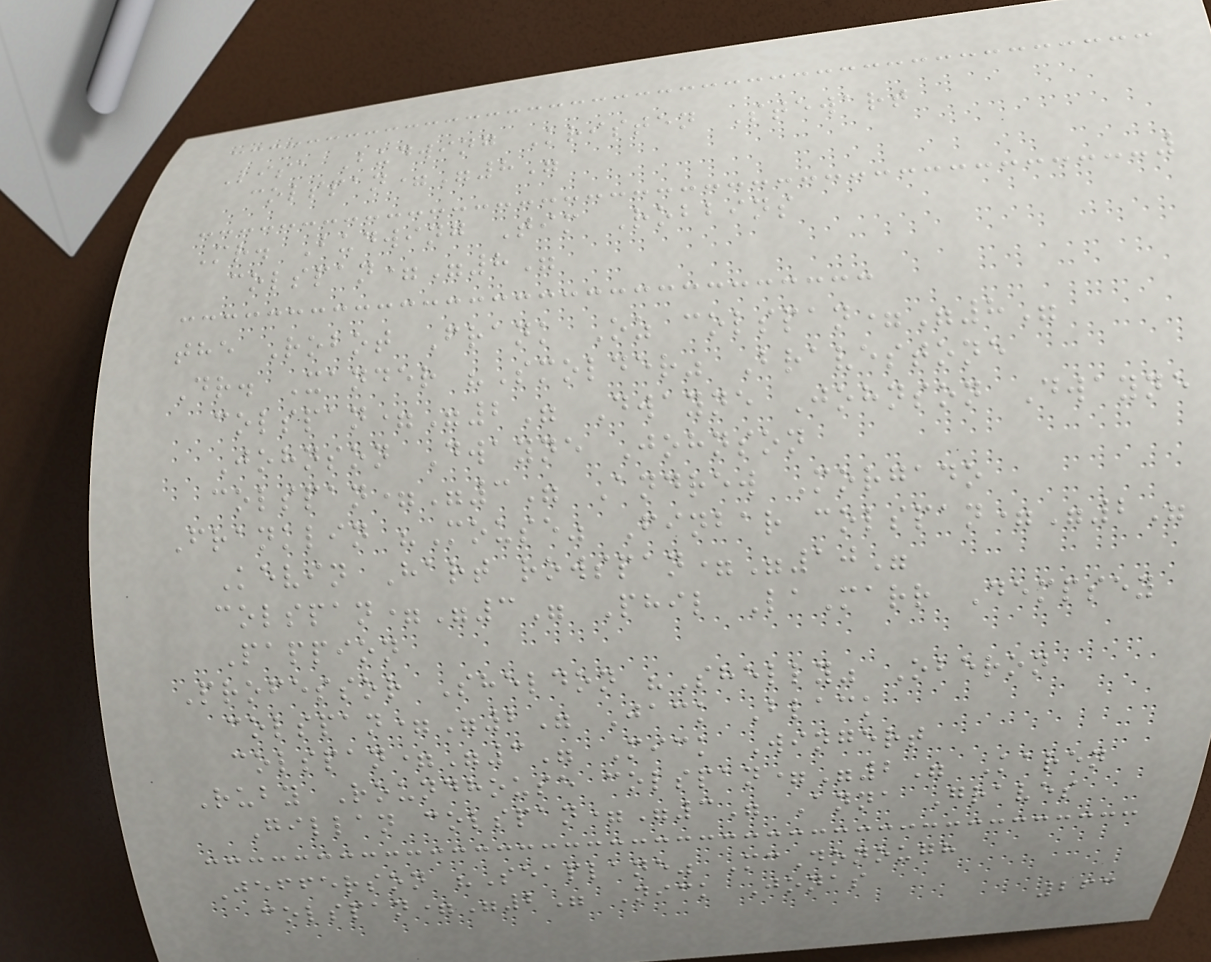Lisa Budwing Kristen Stewart
colspan="8"
Mr. Budwing Tim Robbins
colspan="8"
the Robot Frank Oz colspan="8"
Dr. Xander "Smolder" Bravestone
colspan="2" Dwayne Johnson Dwayne
Johnson Dwayne Johnson
colspan="3" Andrew Morgado
Franklin "Mouse" Finbar colspan="2"
Kevin Hart rowspan="10"
colspan="3" Phil LaMarr Dempsey
Pappion
Professor Sheldon "Shelly" Oberon
colspan="2" Jack Black
colspan="3" Mick Wingert
Ruby Roundhouse colspan="2" Karen
Gillan colspan="3" Anna Graves
Jefferson "Seaplane" McDonough
colspan="2" Nick Jonas
263
